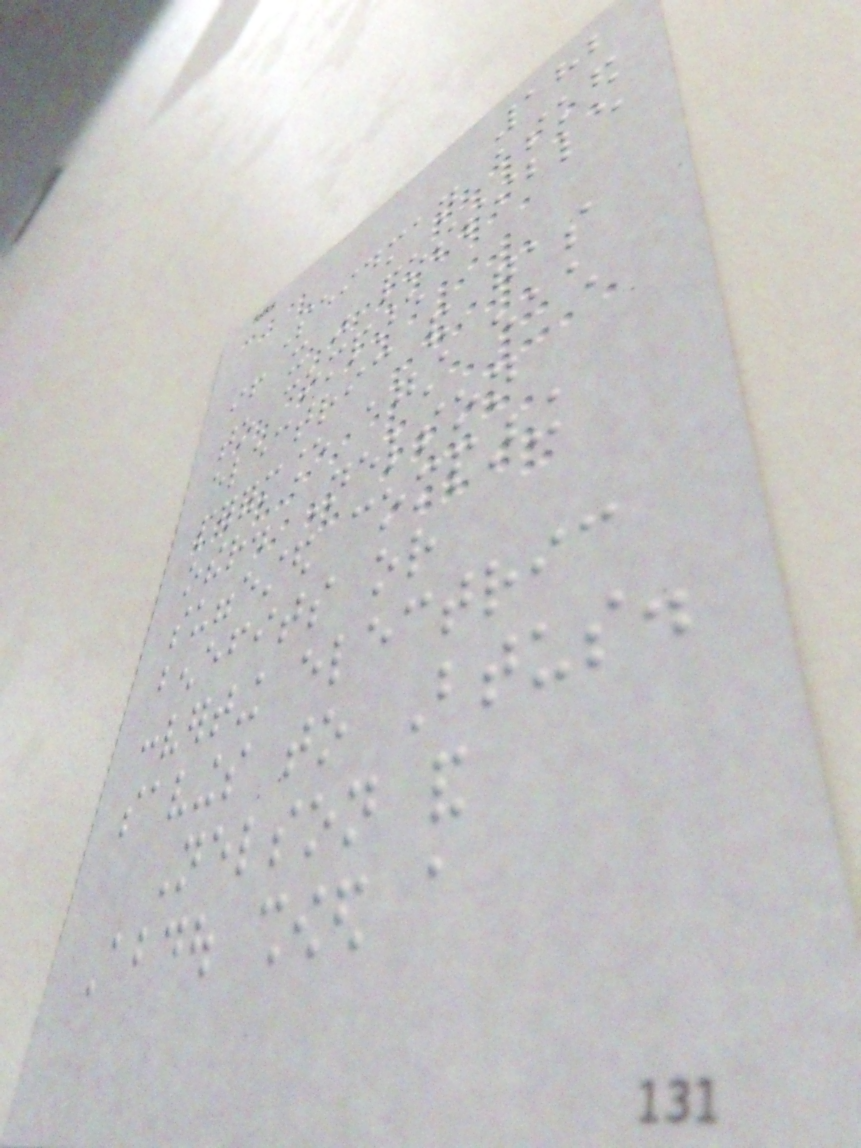182
Seidman asked
if it was possible
to compare
electric and gas
performance against each
other. Nelson
suggested comparing
benefits or
converting electric
savings to Btus.
Nelson and
Abdou showed a
